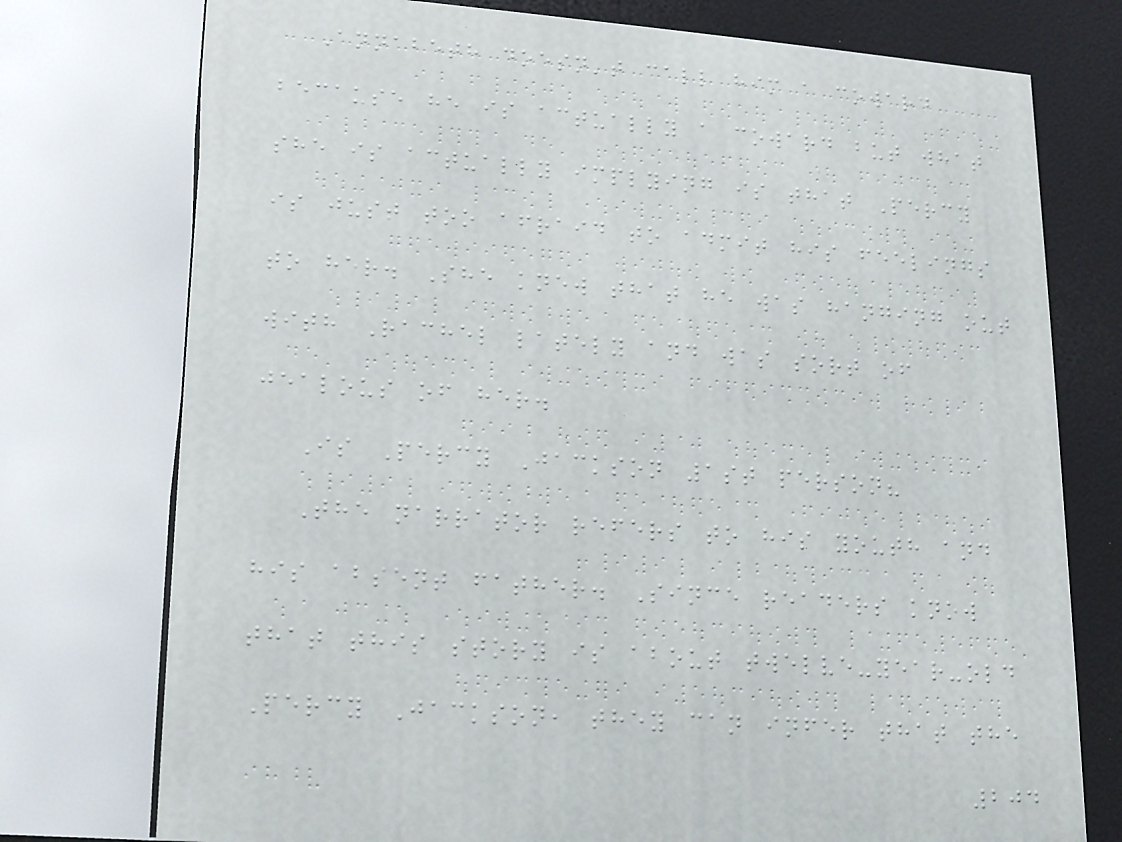Annabeth doesn't call him a coward
because he is actually a coward but what
she is actually implying is that Percy
is just too afraid to admit his feelings
to her. She knew that he was hanging out
with Rachel lately and was sort of
jealous of her.
Is Percy Jackson 1st person?
The narrator refers to his youth and
his absent father. Since readers know
that this story is about twelve-year-old
Percy Jackson, they can infer that the
204
